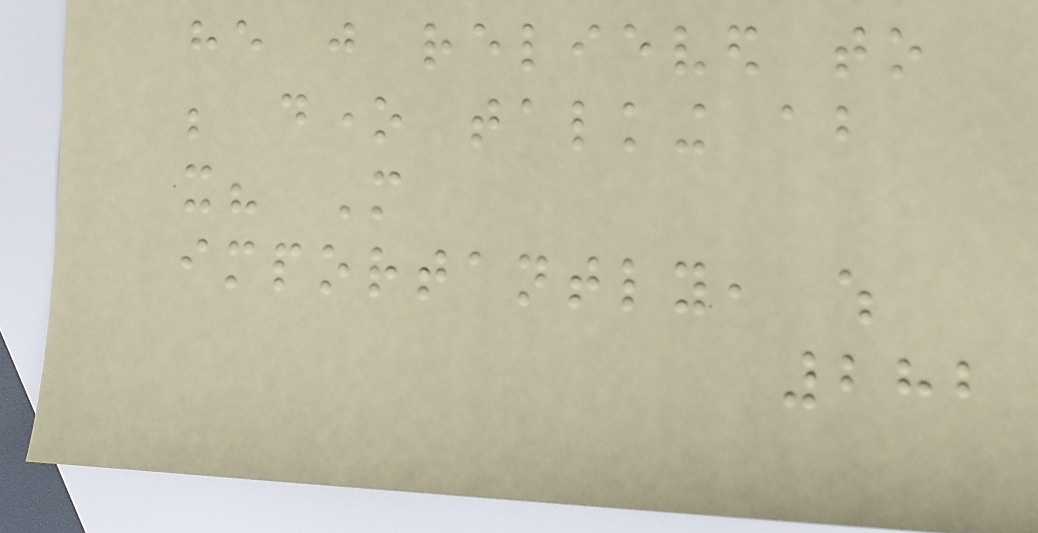he just relieved to
be done talking about
it? More
importantly, which
282
